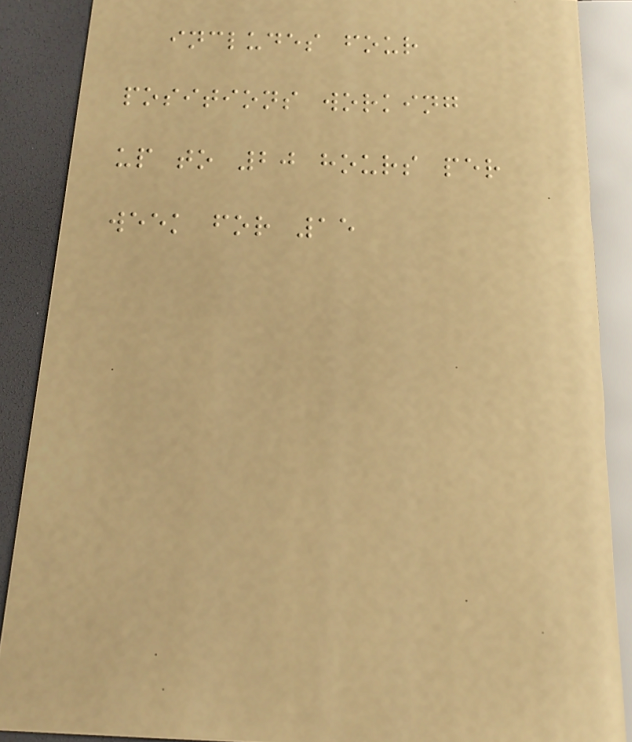includes four
positions working
up to 20 hours per
week for 15
